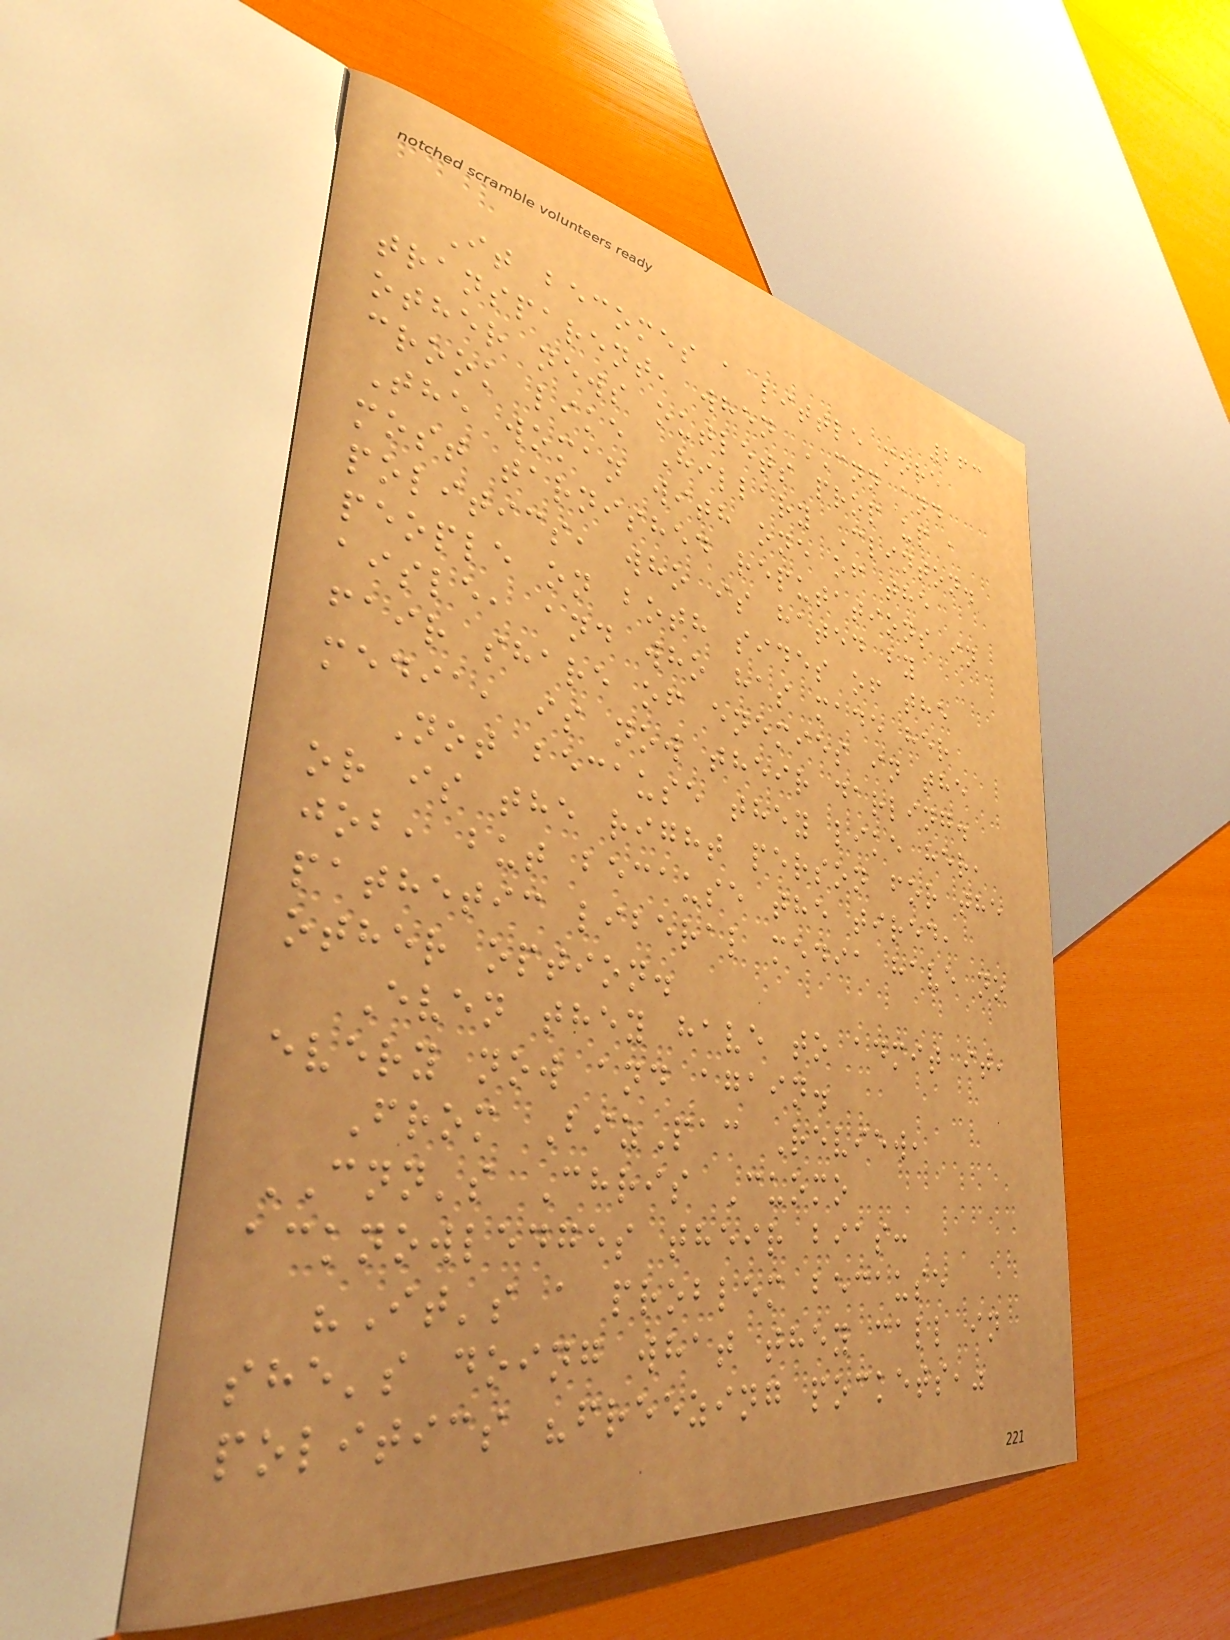263
It becomes a little more
transparent, when CNN and
other news outlets prop up a
crook like Hillary Clinton.
The woman with one of the
most tarnished reputations in
politics, who is hated by
people on both sides of the
aisle, and who has made her
fair share of enemies in the
media, is now their darling.
Not because they like her,
or is the right person for the
job, but because the tired,
pathetic liberal media have no
other option.
Even they have to admit it,
every now and again.
From BizPac Review,
CNN's Chris Cuomo
acknowledges their bias:
"It's a problem because
she's doing what they call in
politics "freezing pockets,"
